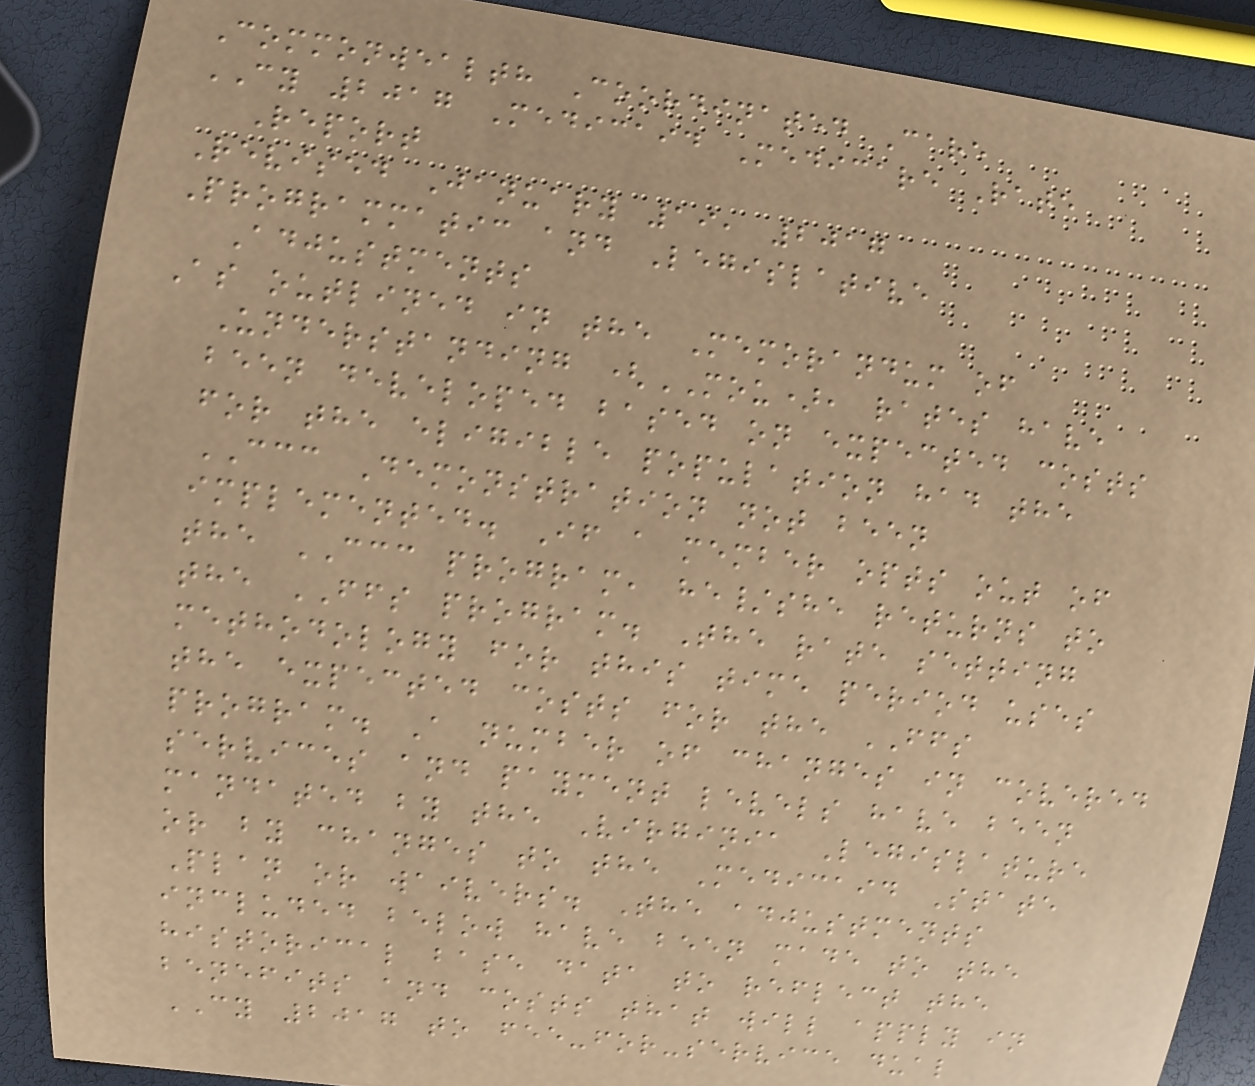Commonwealth Coordinated Care
CY 2017 Medicaid Medicare Rate
Report
Revised January 19, 2017
Programmatic and Legislative
Adjustments
As outlined in the Memorandum of
Understanding (MOU), rates have
been developed based on expected costs
for the eligible population had the
CCC Demonstration not been
implemented. If a member opts out of
the CCC program, he/she returns to
the FFS program. The rate setting
methodology for this time period uses
the expected costs for the FFS
program. A number of changes in covered
services and payment levels have been
mandated by the Virginia Legislature
or by changes to the Medicaid State
Plan or waivers. The adjustments
included below have been made to the
historical base data to reflect the
benefits and costs that will apply in
CY 2017 to fee-for-service dual
